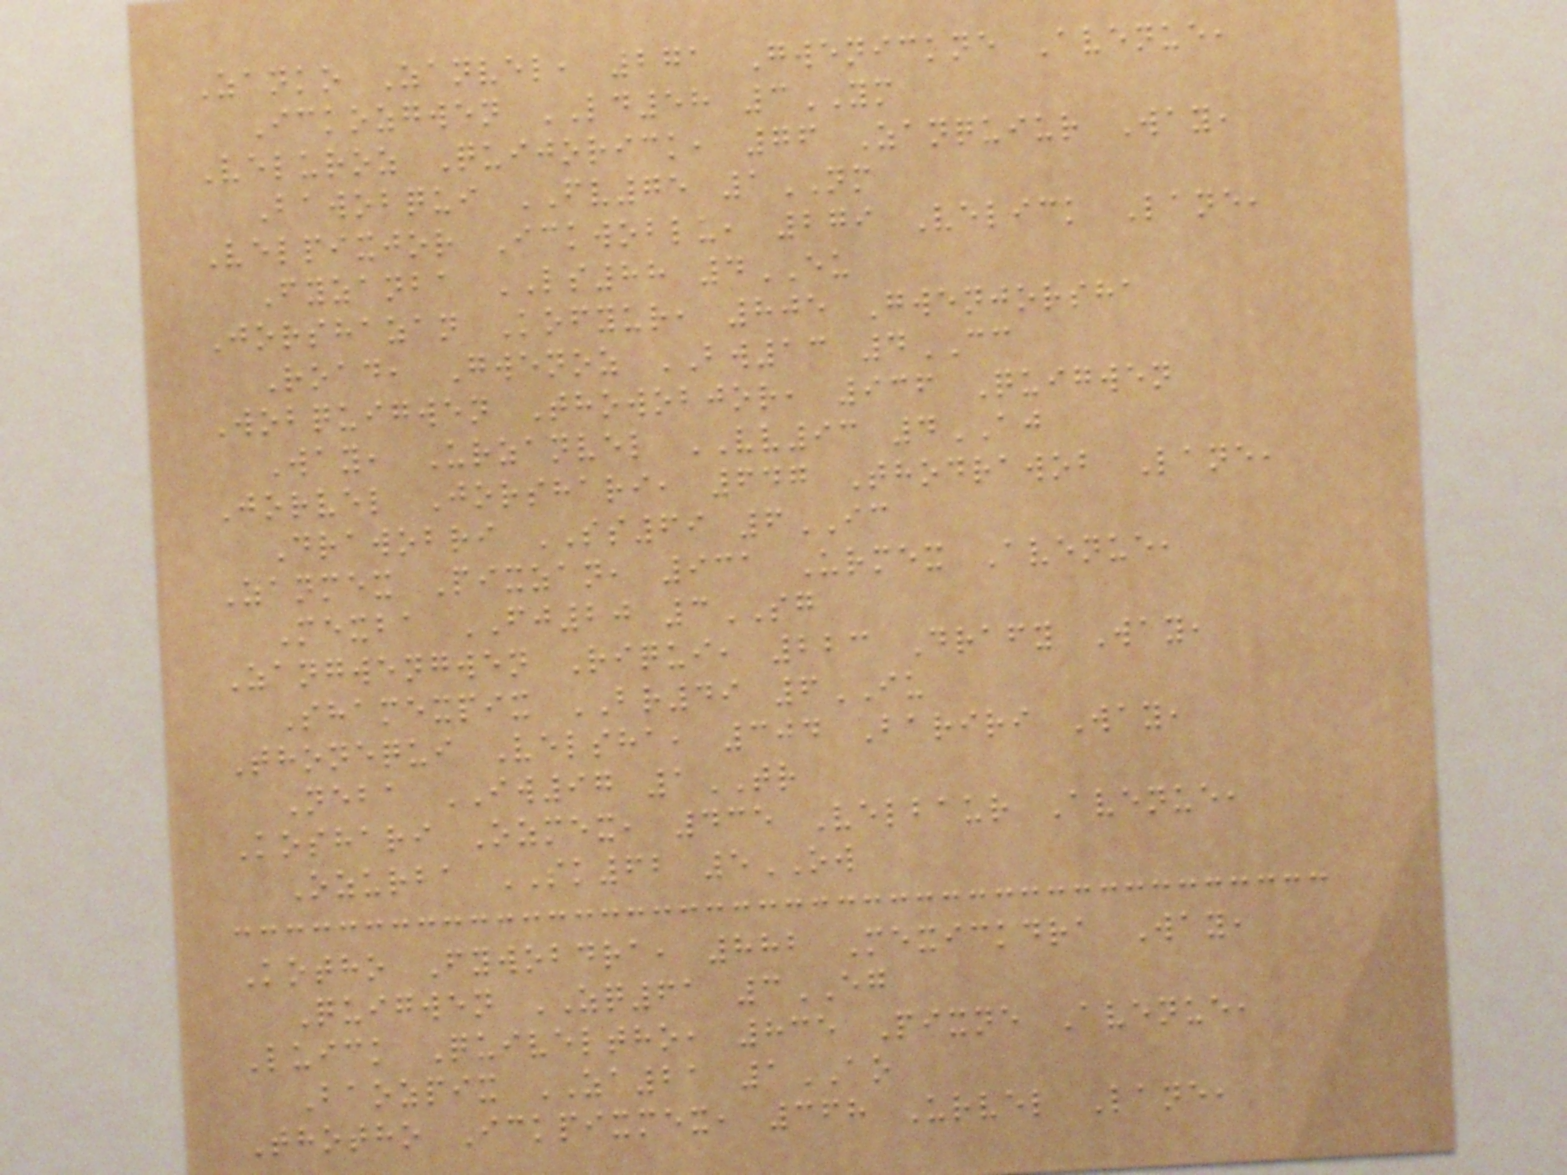Zanko Zanvel, 271 Gwenickne Avenue,
Ickozgwen LD58 3YM
Veluroz Quijorick, 76 Zanquiur Way,
Bawobqui FV75 1NM
Velpixjor Ickwoblu, 279 Velick Lane,
Fyzanba LS88 4EU
Jorshazan Kofyur, 805 Gwenjorsha
Road, Gwenoz BW13 4CC
Wobquigwen Thowobjor, 936 Quigwen
Way, Urzanvel VV93 4AJ
Jorvel Jorshari, 647 Thodrawob Lane,
Drawobri SS69 6IC
Zanmex Pixzan, 931 Urmex Avenue,
Mexba FJ20 3SG
Zangwengwen Riqui, 223 Drafy Way,
Shamexpix BR49 6IU
Thonequi Velsha, 304 Bariri Way,
Neba IW97 1TR
Koshari Ozmex, 435 Velbaur Avenue,
Ozurba SK62 5OW
Kotho Fywobdra, 882 Mexickdra Way,
Quigwen ZQ61 3EG
Luick Quiveltho, 835 Pixne Avenue,
Baozpix ZA21 1AO
Thotho Ickpixmex, 368 Urvel Lane,
